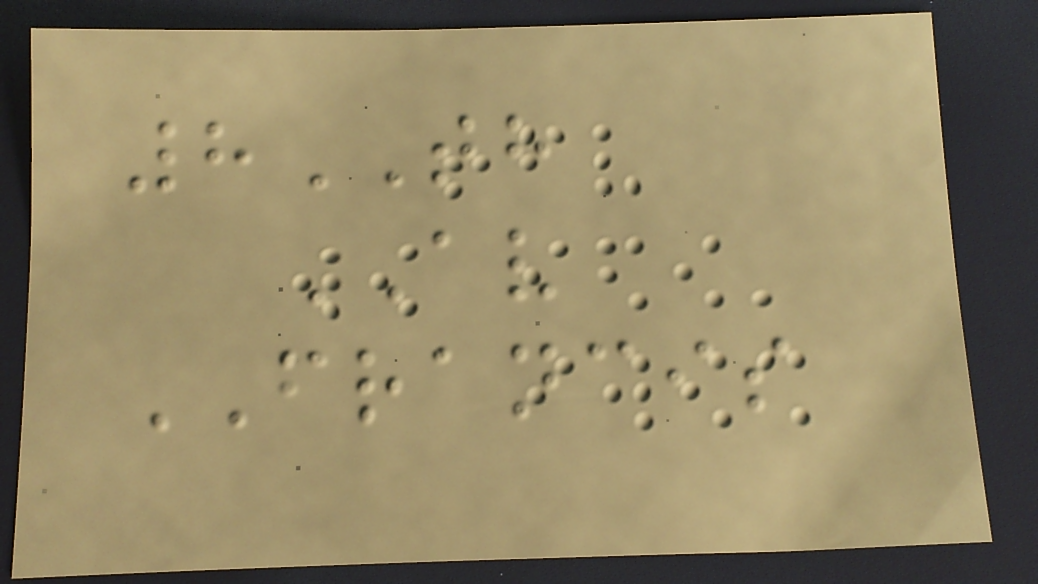8TH
AV
FRANCIS
